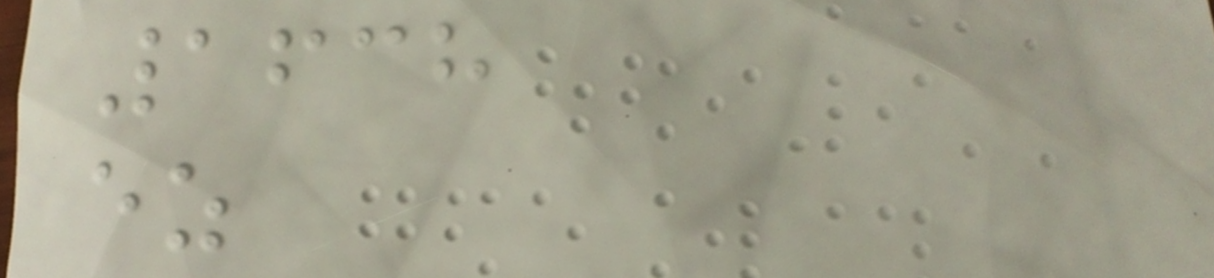1638
ez
